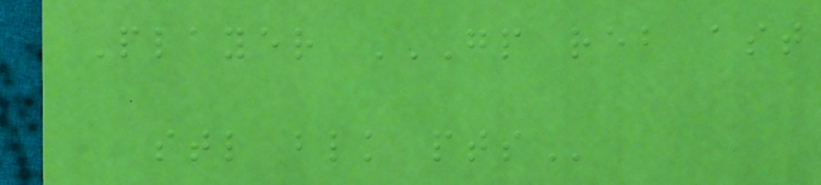Player GP REB AST
STL BLK PTS
